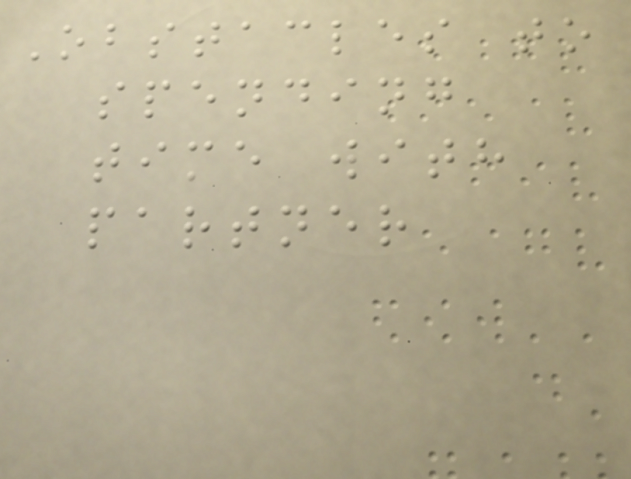Obstacles to
spending
time with
partner
